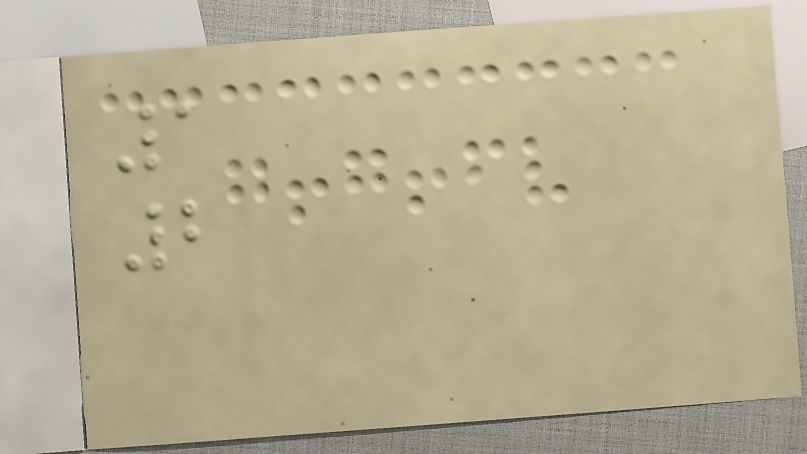1
2
